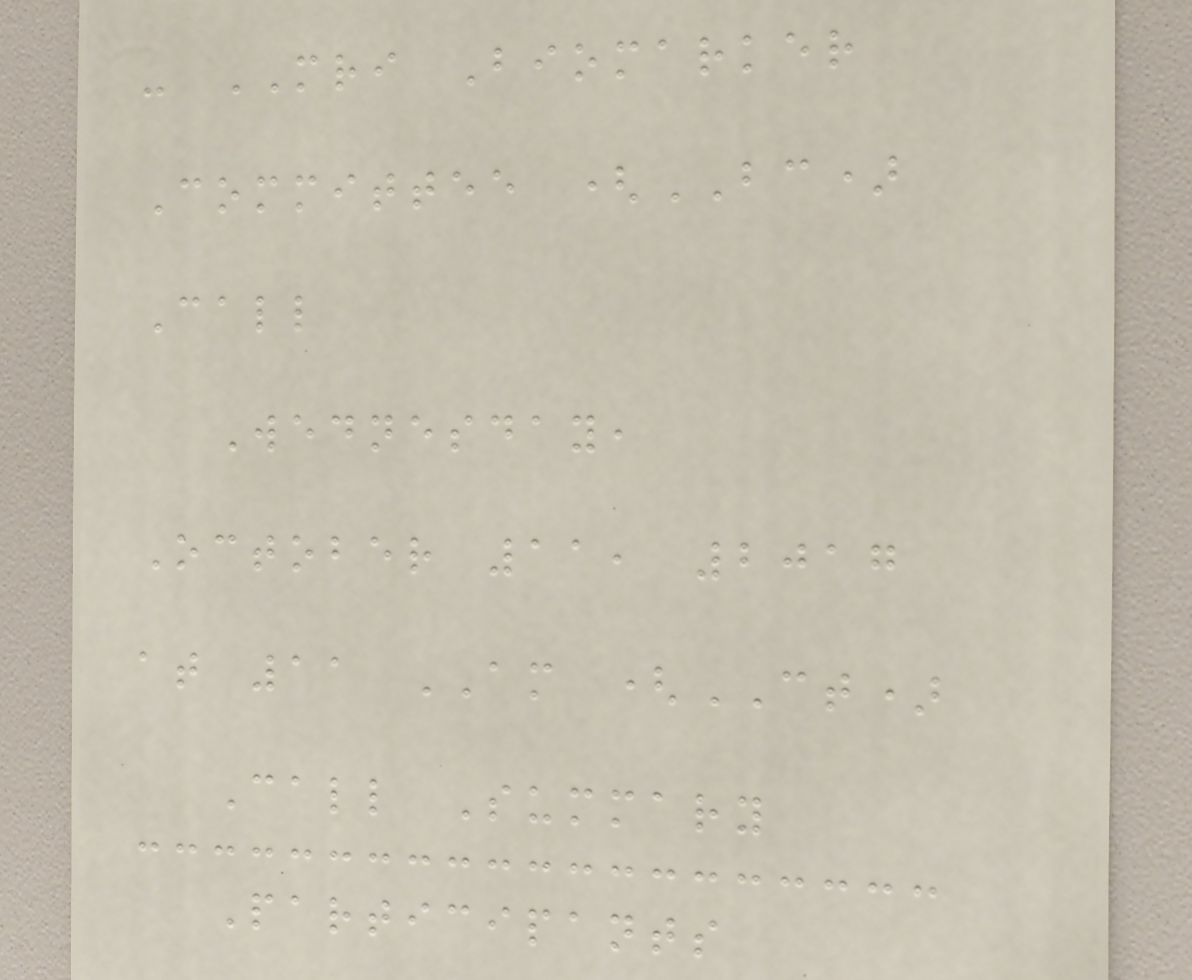- MRI Biomarker
Committee (BC)
Call
Wednesday,
October 11, 2017
at 11 AM (CT)
Call Summary
Participants
